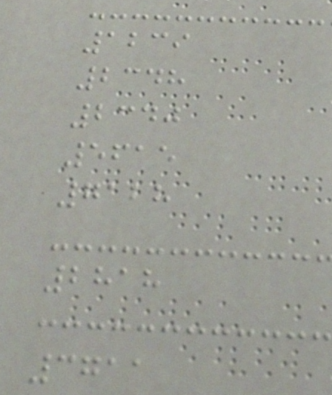1239
2348
2340
5615
7128
2818
3711
